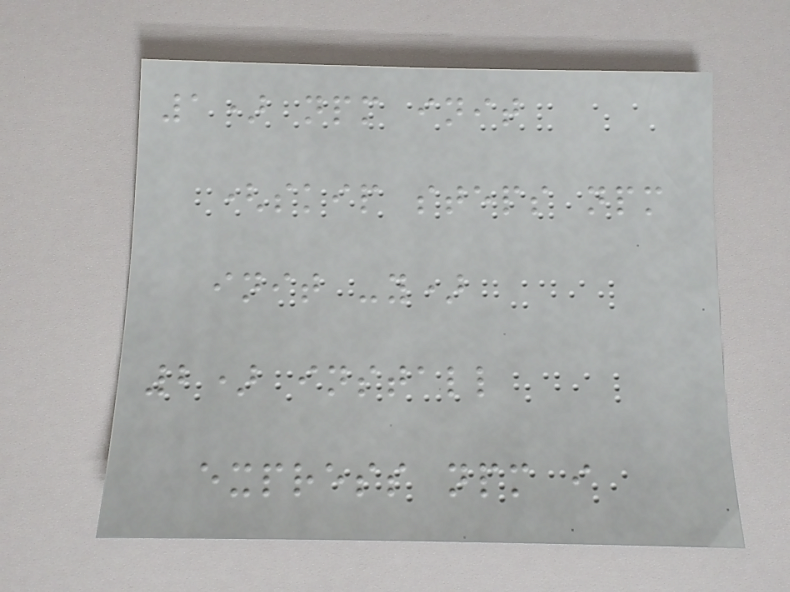1) npm init
(skip steps npm
init -y)
2) install
express npm i
